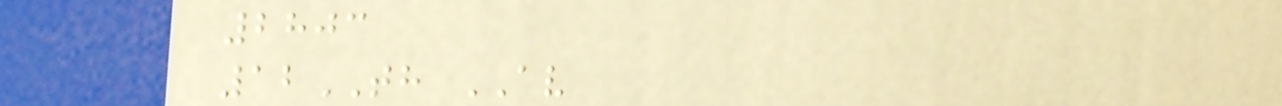2803
12TH AV
